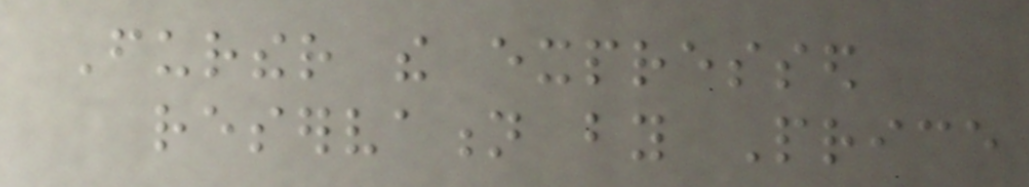Further the expressed
reservation by Price
